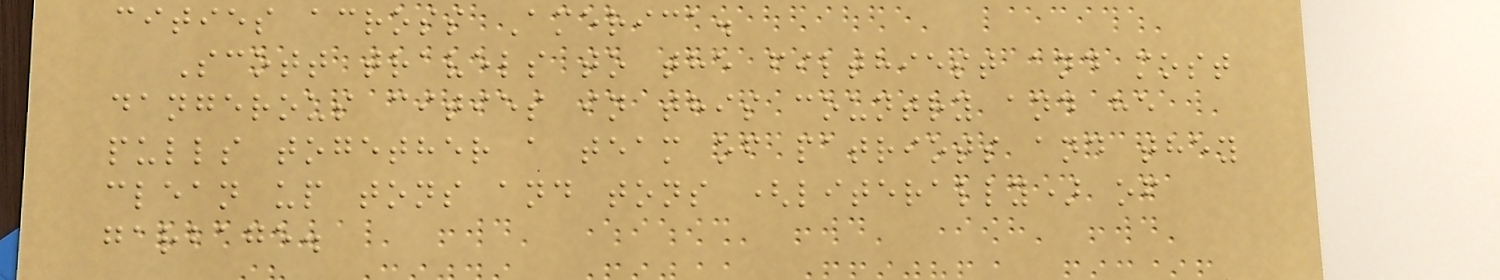cities across America.
Scott travels to the filthiest and most
dangerous cities in this country and he
pulls together a team of patriots and they
clean up tons and tons (literally) of
garbage.
